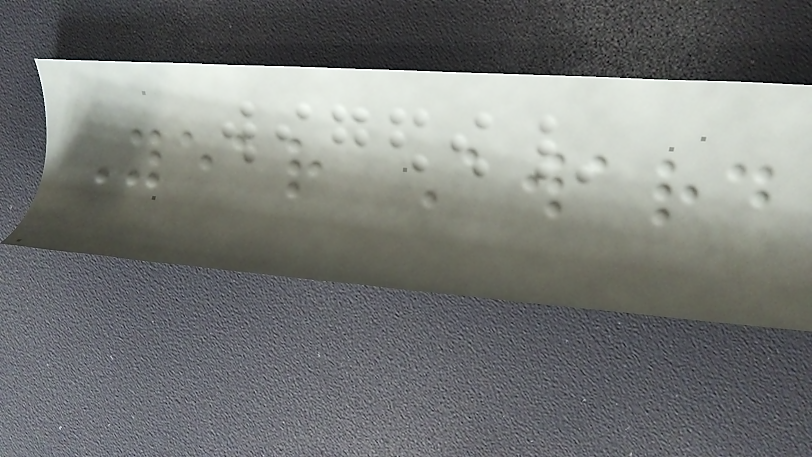Year Award
